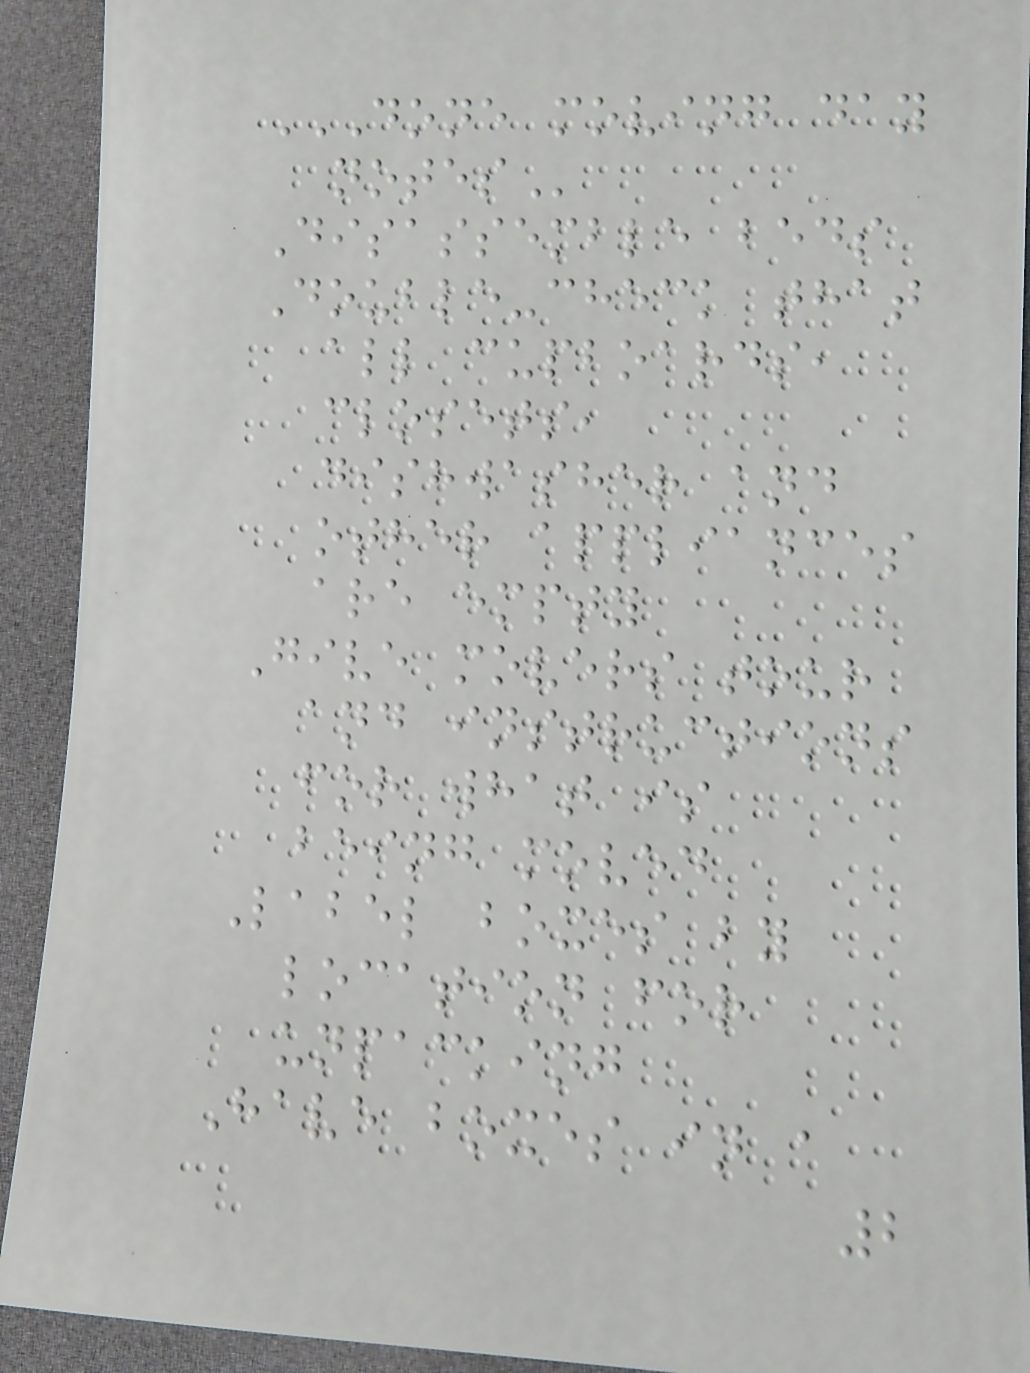DONE MOVING DAY
NOTES
Disassemble beds
Double-check that
all cupboards,
closets,
dishwasher and
other appliances
are empty
Give movers tour
and instructions
for what is
being moved
Label boxes by
location for
unpacking
Have boxes in a
2
